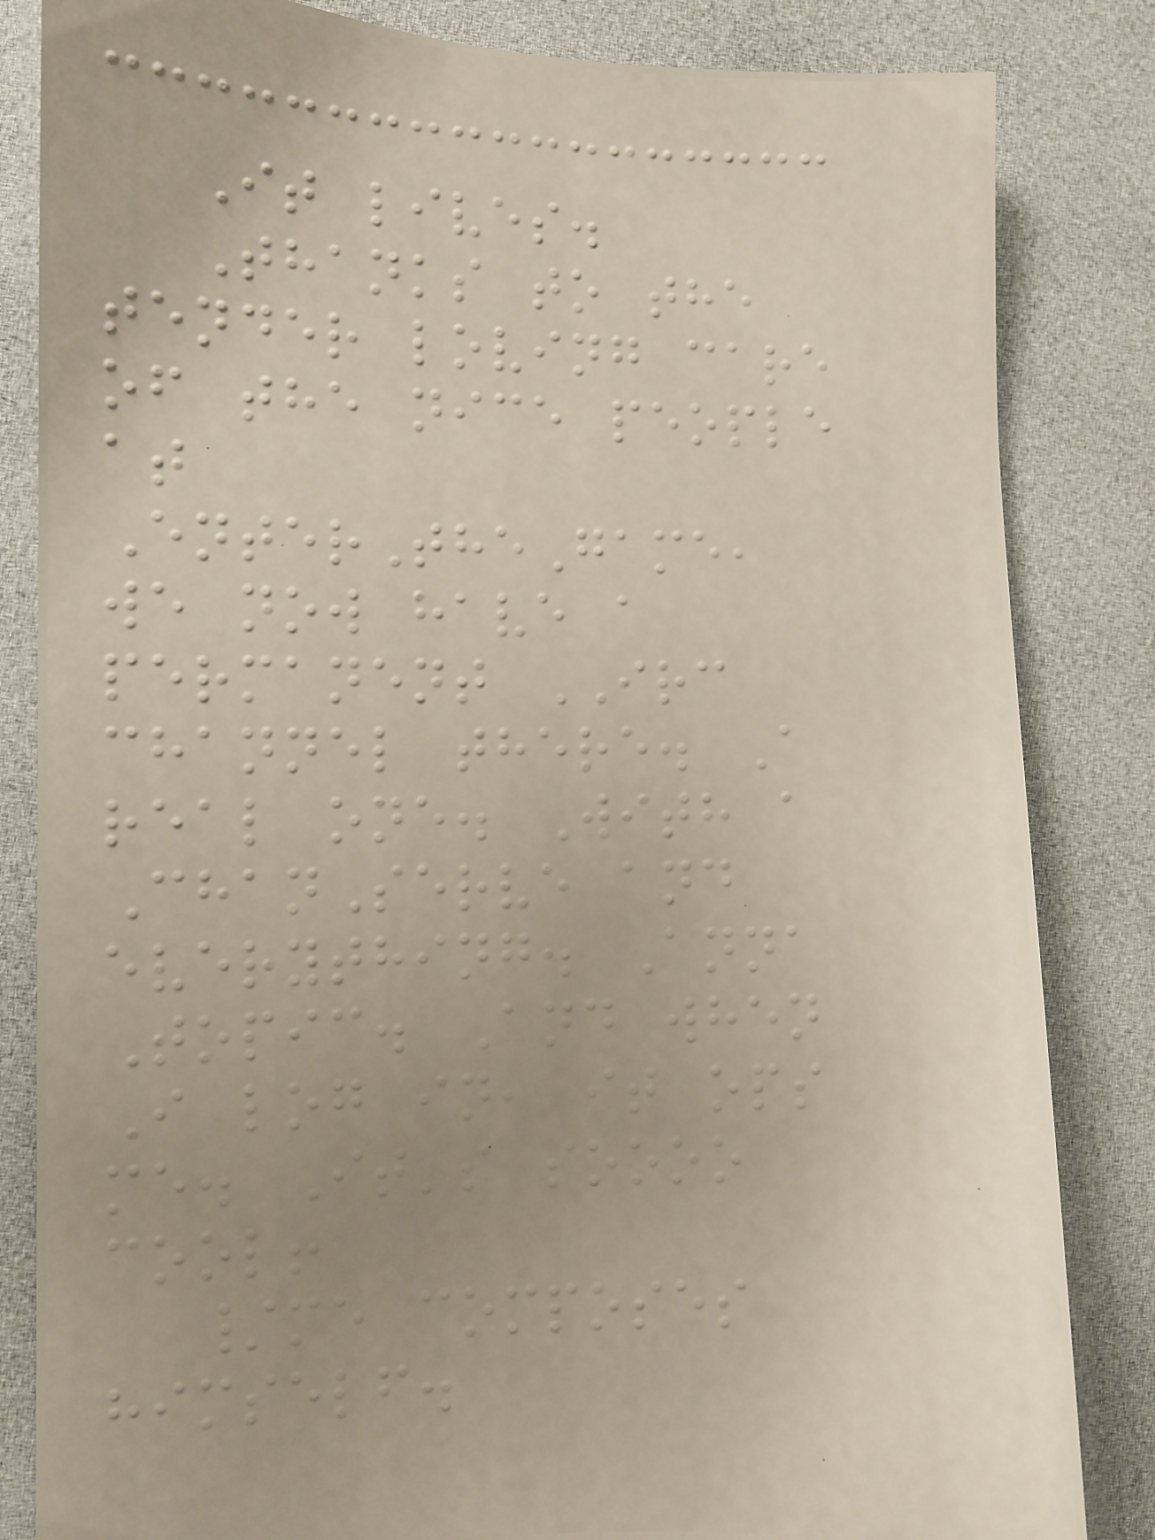It lives.
Thanks to the
tender loving care
of the nice people
at
EnterTheGame,
we now have a
permanent IRC
channel there. A
real one. With a
ChanServe and
everything. Anna
Topic. And when
I log in, it ops
me. It's soooo
cool!
/me composes
himself.
